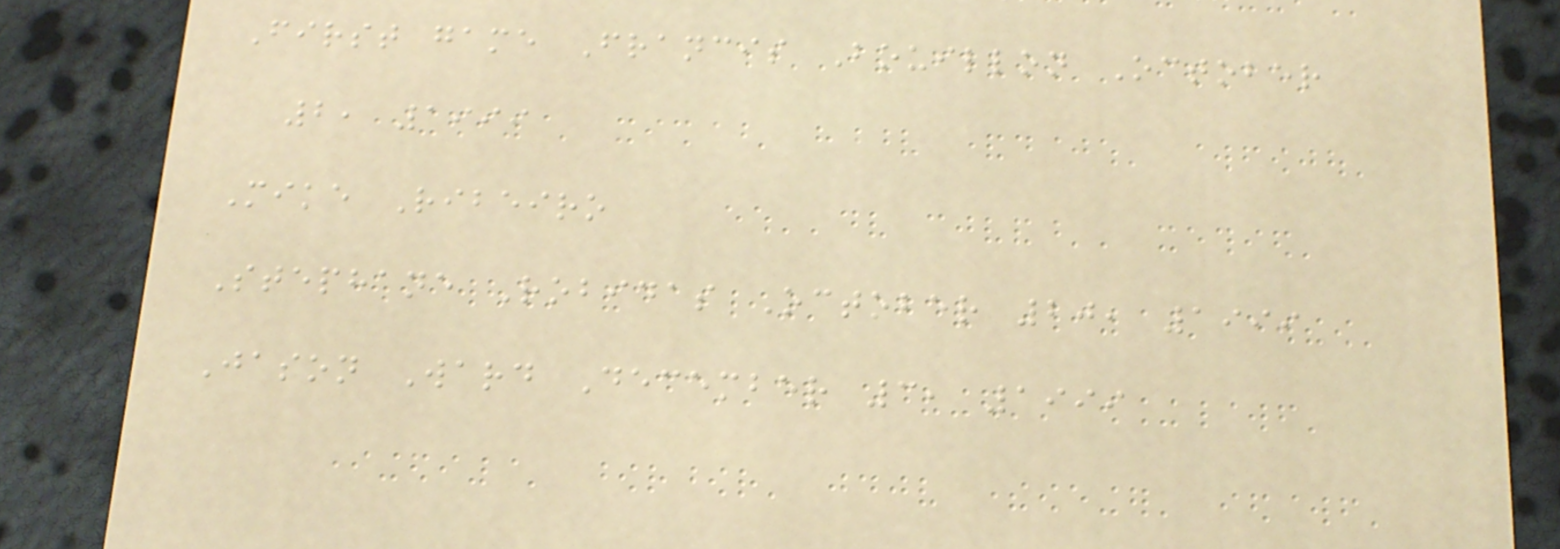First game Francis Bouillon October
2, 1999
Mike Ribeiro
Stephane Robidas October 20, 1999
Jason Ward December 3, 1999
